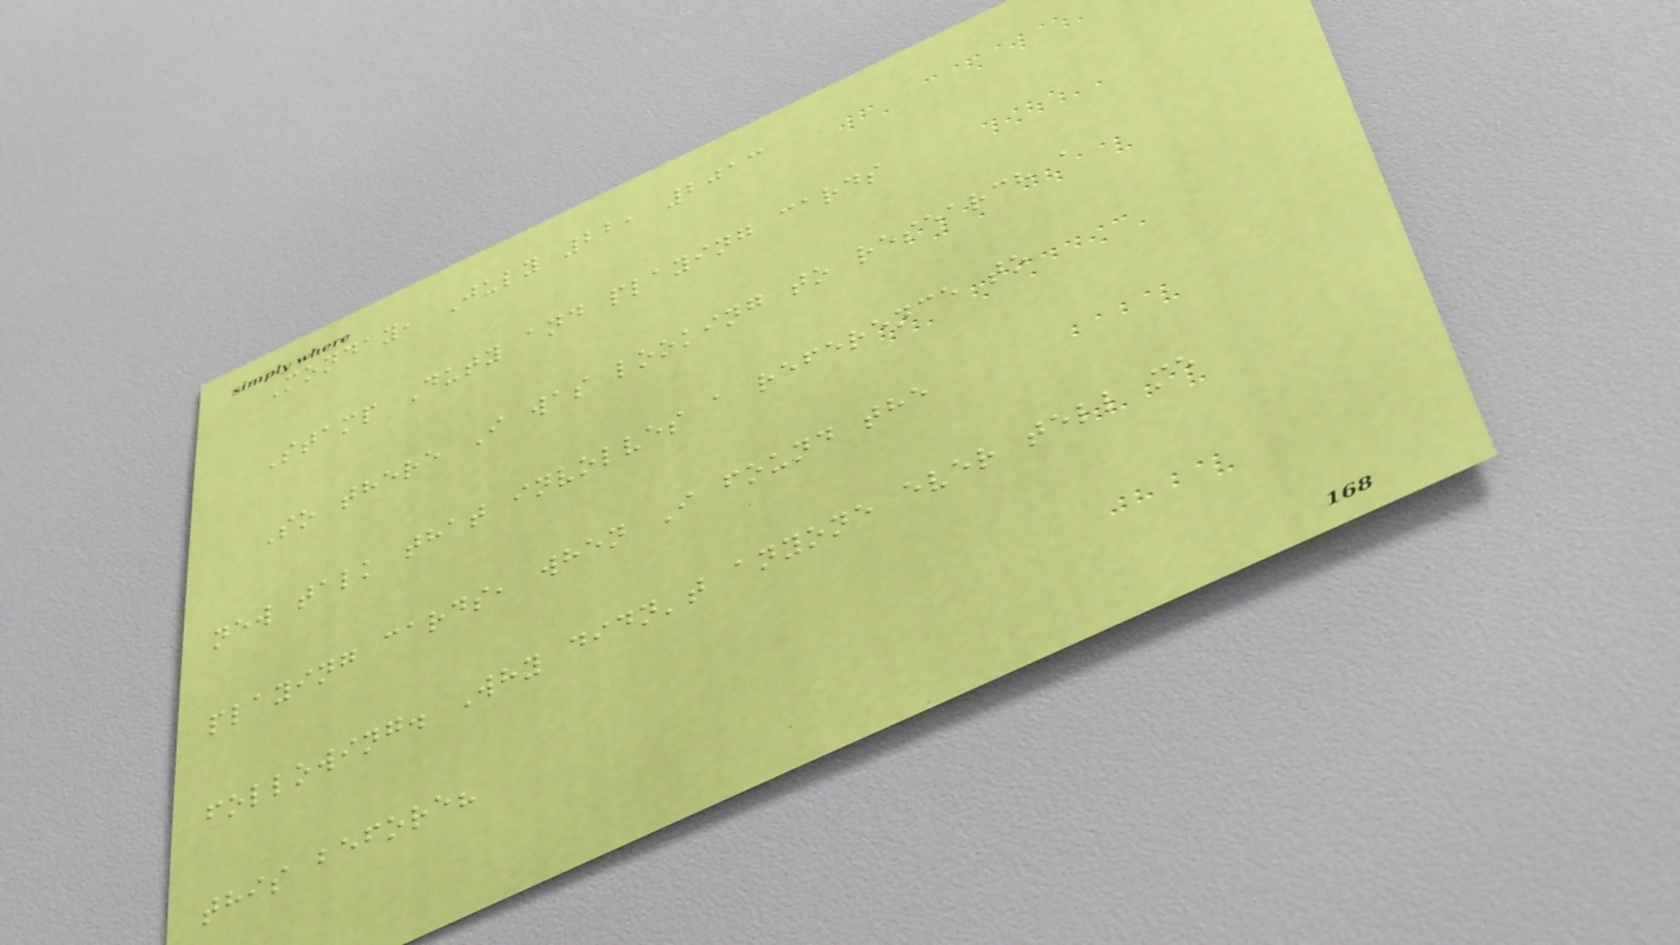Monday, July 22, 2013
Stamp Duty and playing cards
So there I was looking to research a
new talk that involves a reference to
playing cards, when I found the
following. Why didn't anyone ever tell me
this before?
